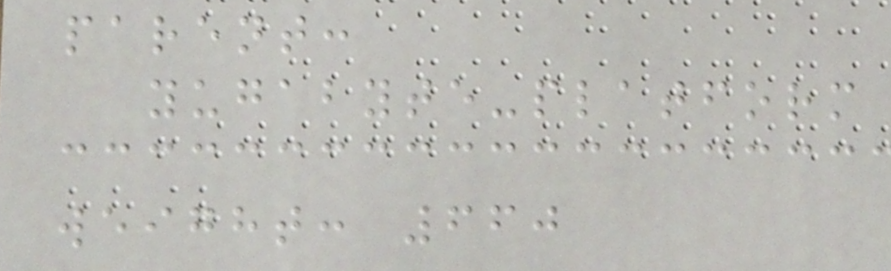parent:
yugabyte-platform
weight: 660
